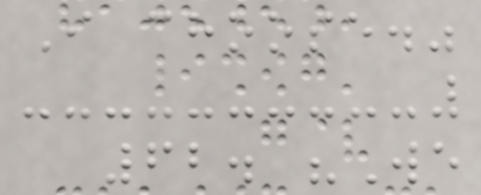I choose."
62. "We
